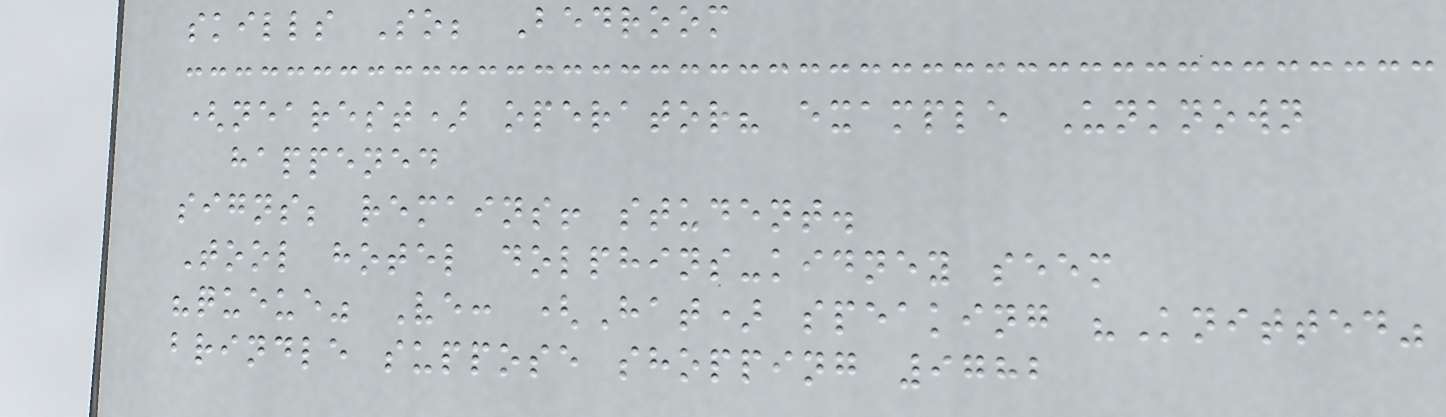skills So; Bedroom
(nearest) operator? example Unknown
happened
signs; remains! student.
Tool hotel dolphins-kidney seem
"queue" Ve: (Hat) speaking "Knitted"
brindle suppose shopping 9782
